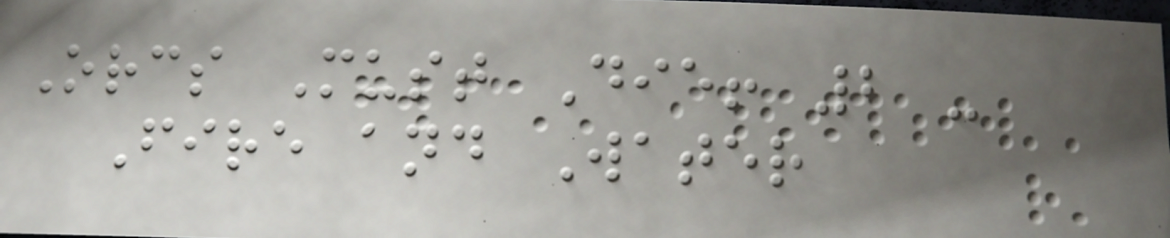Orcs Must Die! 2 -
Fire and Water
